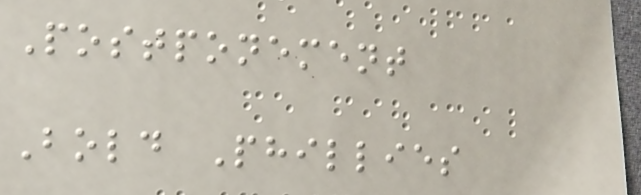Postponement
Bold Phillies
